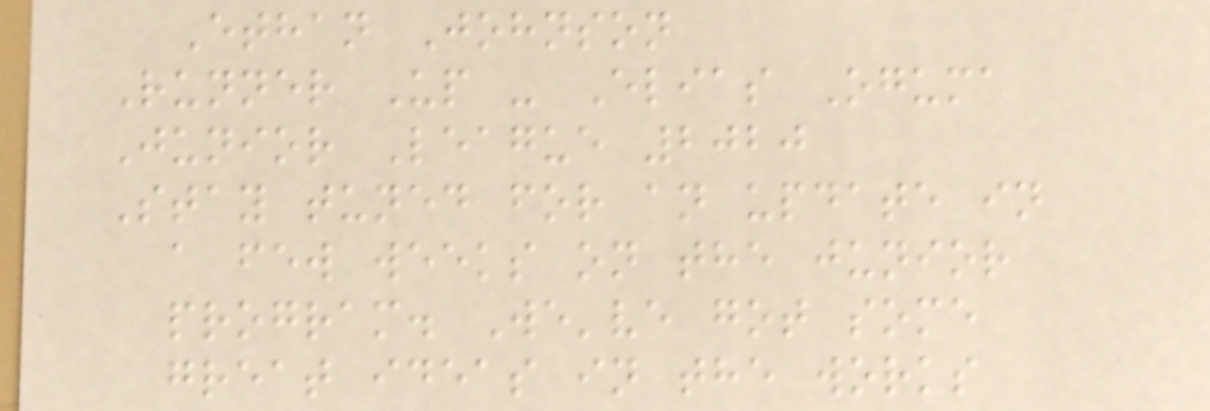Ethan Johnson
Runner Up - Elias Oguma
Junior League 2020
Stay tuned for an update in
a few weeks on the junior
program. We've got some
great ideas in the works
